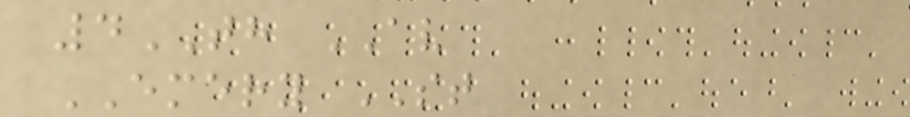4TH AV
EMERY ST
